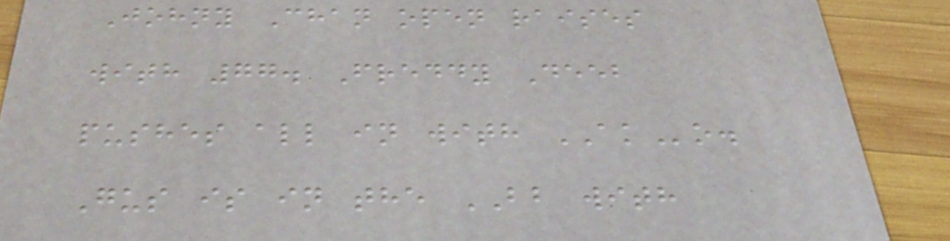Johny Chan open raises
with 77. Freddy Deeb
pushes all in with AKo.
Gus is in the BB with
